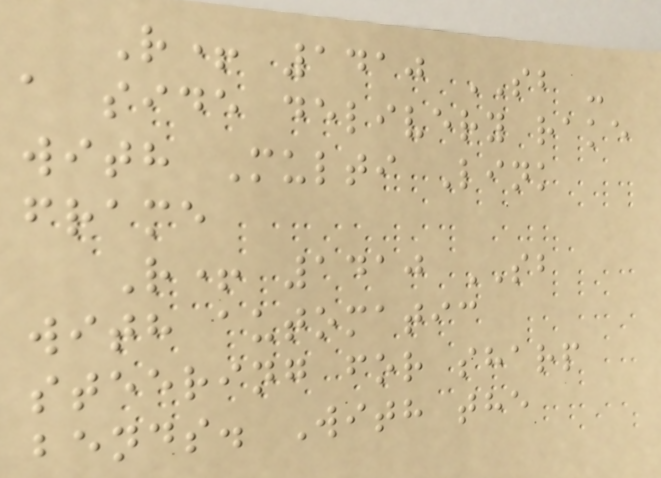R+ 1410 SB -
a side delivery rake
with Multi Link
frame
R+ 1410 SB
with automatic
steering for sharp
bends. With the
